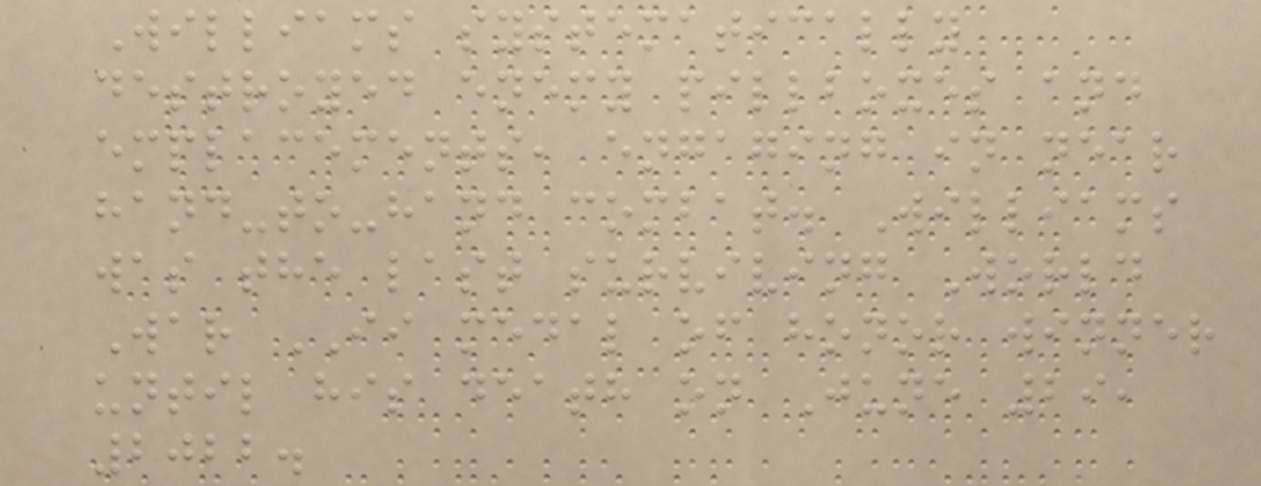Williams systematically
destroyed enemy pillboxes and
emplacements, engaging in near
hand-to-hand combat. Williams
was the last surviving World
War II medal of honor winner
until his death on June 29,
2022.
